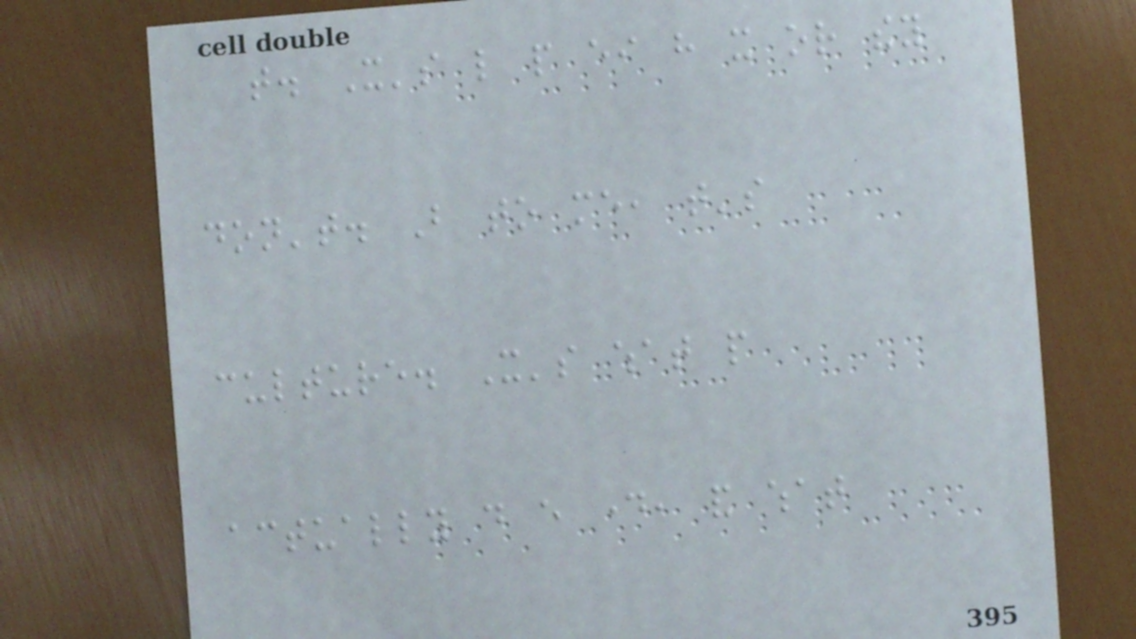that. It's like people either have it or they
don't. But to me, that's
culture. It's what people
actually do every day, and what
